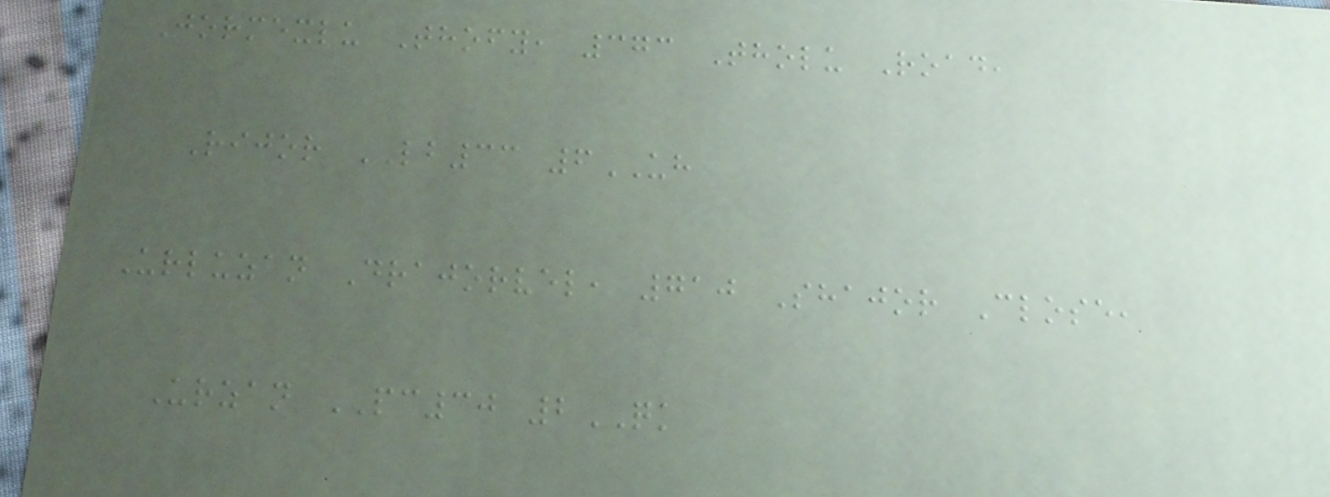Jormexlu Thofy, 373 Tholu Road,
Rijor LB33 6UH
Urluzan Drajorvel, 710 Shajor Close,
Urzan PC30 2QK
